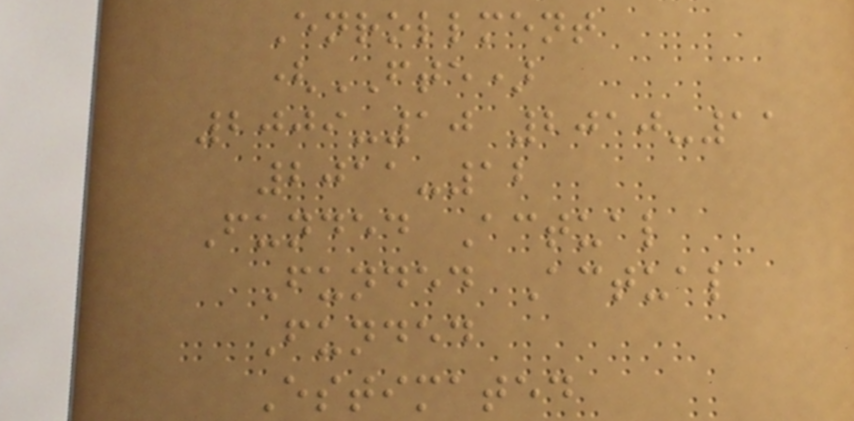Enrollment
(FTE)
2009-10 2010-11
2011-12
Funded Actual
Funded Actual
Funded
Estimated
